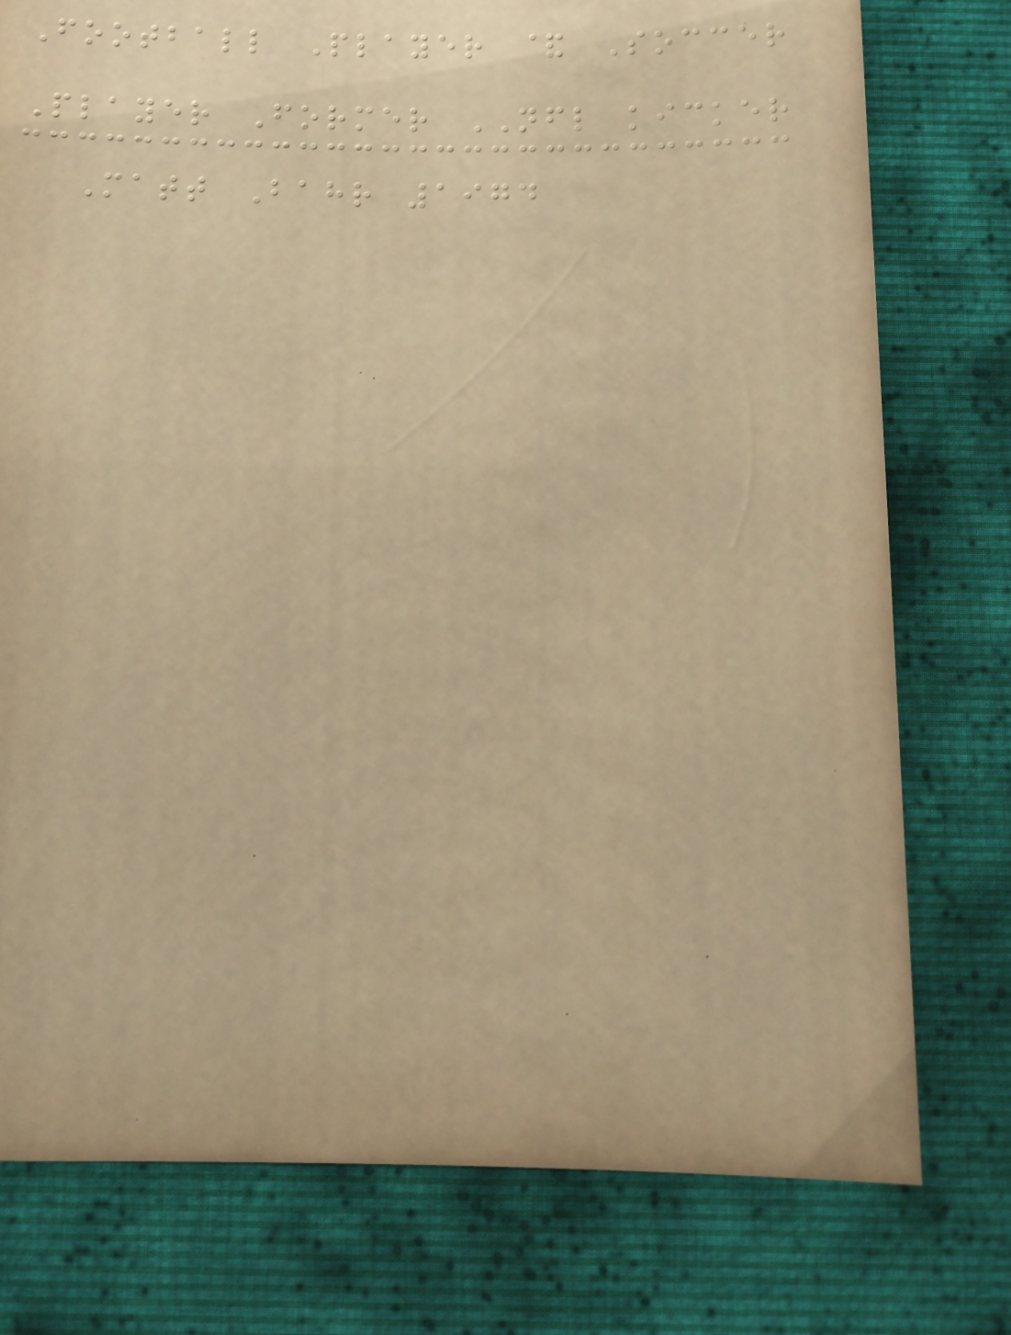Football Player & Soccer
Player Former NFL kicker
Matt Bahr 1974
